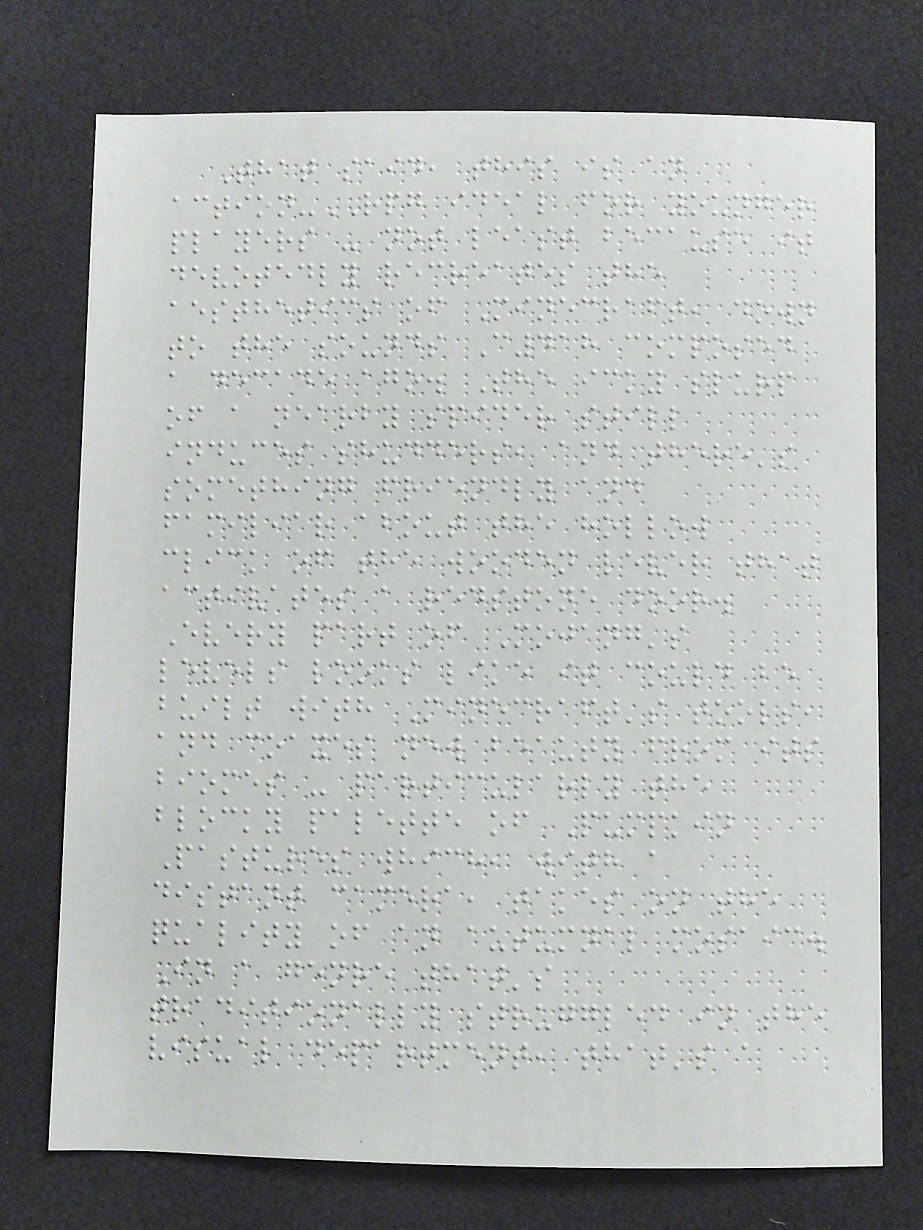That said, this is an
action-RPG ideal for younger
players - not least because it
devotedly recreates the
aesthetics of Minecraft, down
to the sounds C418 composed
a decade ago. The icky slurp
of a nearby spider still
induces shudders, and there's
something friendly and
familiar about the hollow
click of the wooden lever that
activates a redstone door.
Every part of Mojang's
levels looks like it could be
built with Minecraft's tools,
and coaxes new beauty from its
biomes - particularly the
blocky palette of Pumpkin
Pastures which, with a
distant camera, takes on the
quality of an autumnal mosaic.
In a genre that's
traditionally struggled in the
visual department, that's a
